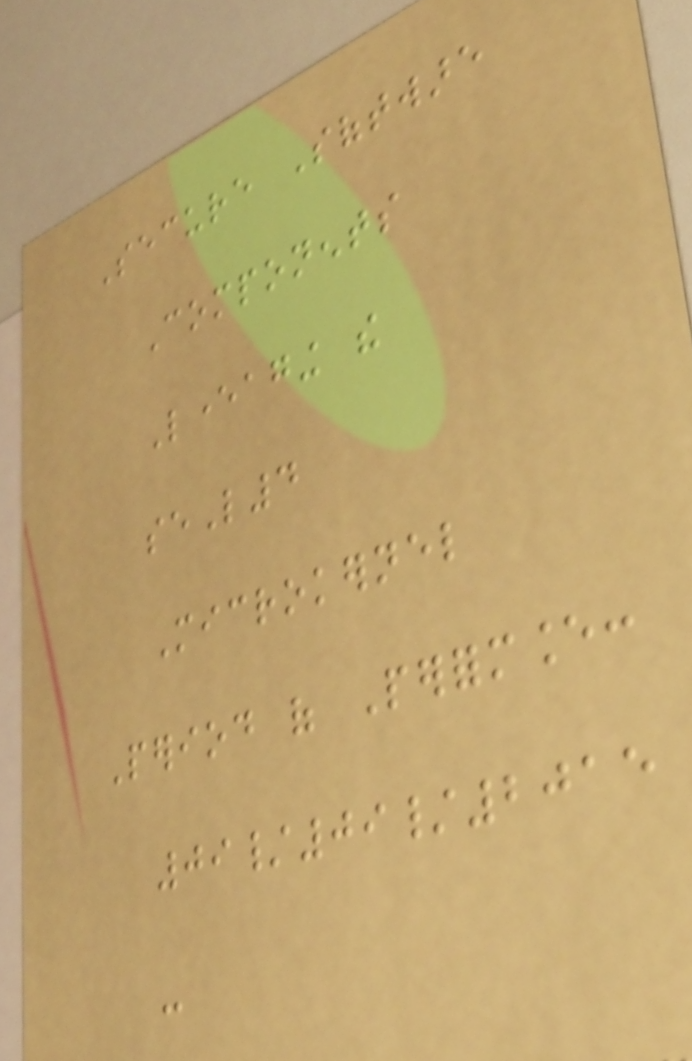Secure Software
Components
Leveraging the
seL4
Microkernel
Period of Performance:
09/09/2015
-
